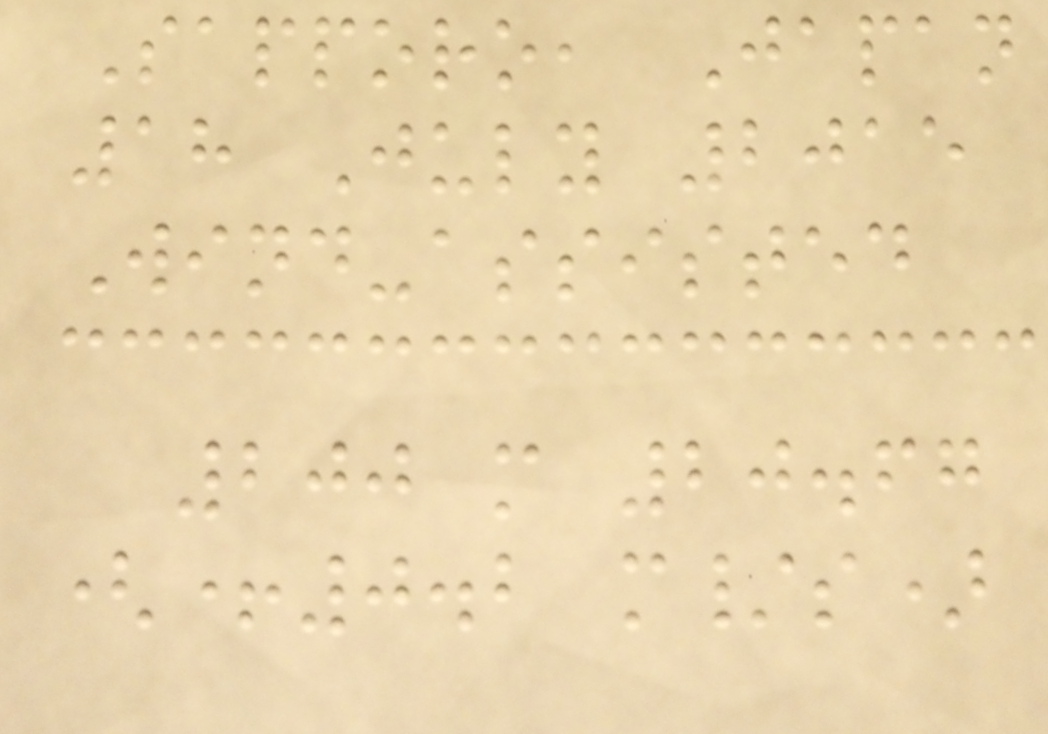Sapporo, Japan
18 July 2015
Wind-assisted
200 m 20.67
(+0.2 m/s)
